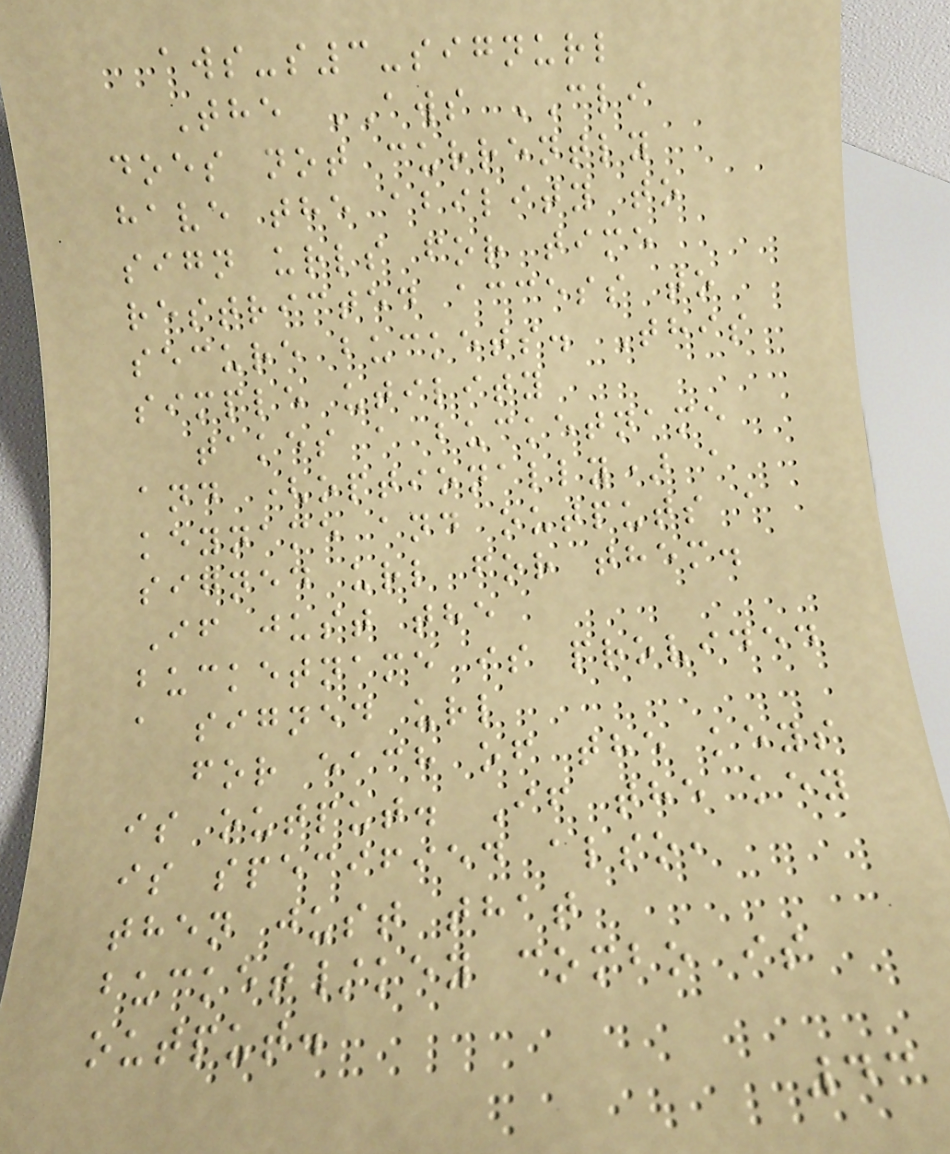aws-s3-signurl
The AWS CLI
does not currently
have the ability to
sign urls for time
restricted access to
secure buckets. This
simple utility
takes a bucketname
and (optionally) a
keyname and outputs a
signed url for them.
If just the
bucketname is provided
a signed url
for each of the keys
is output. If the key
is specified also,
then just that
bucket/key combo is
output.
43
